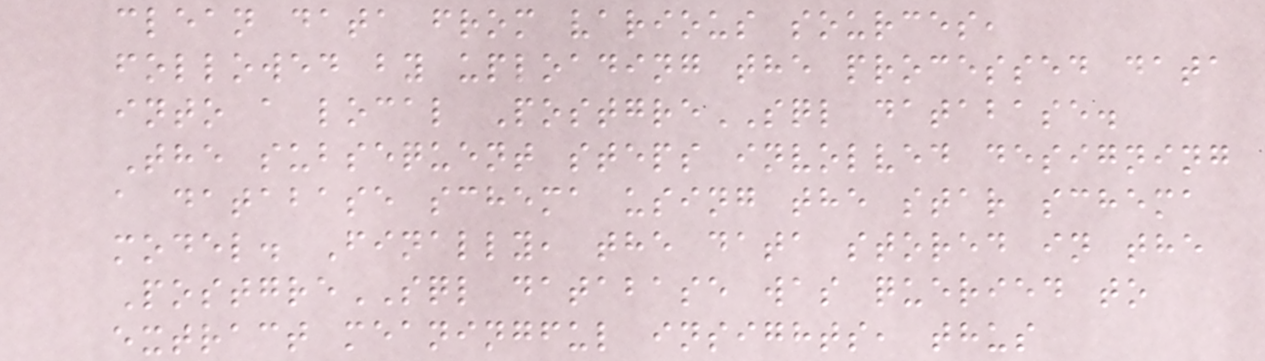clean data from various sources,
followed by uploading the processed data
into a local PostgreSQL database.
The subsequent steps involved designing
a database schema using the star schema
model. Finally, the data stored in the
PostgreSQL database was queried to
extract meaningful insights, thus
